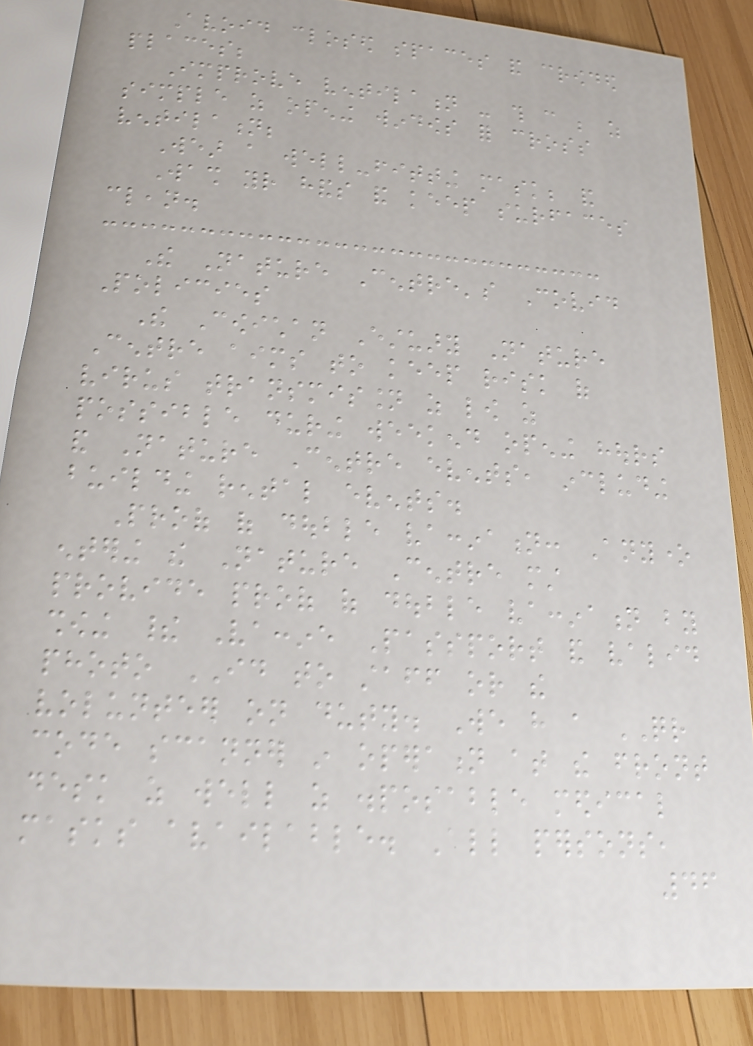Avoid closed spaces and crowded
places;
Improve ventilation - this can be as
simple as opening windows for cross
ventilation;
Wear a well-fitting mask; and
Wash your hands and keep surfaces
clean.
The Nature Centre's Covid
Policies
The Cowichan Estuary Nature
Centre aims to keep risk of
virus transmission as low as
possible during weekend opening hours
and Nature Centre events, including
building rental events.
Proof of double vaccination: Anyone
entering the Nature Centre must
provide proof of double vaccination by
showing their Vaccine Passport and valid
photo ID to staff or the
volunteer on duty. We have a QR
code scanner in operation at the front
desk as well as disposable medical
masks available. All persons,
46
